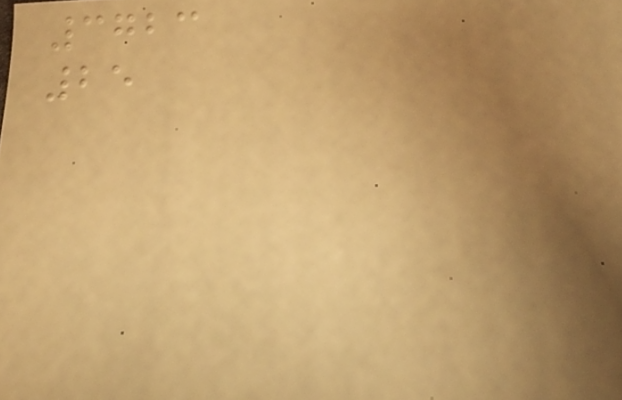3723
25
